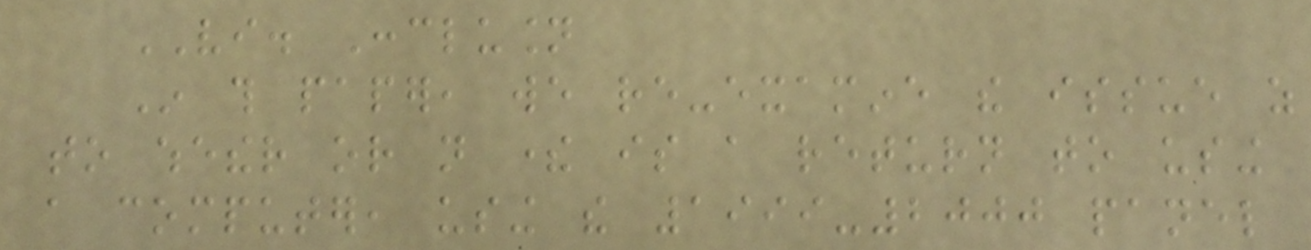VI. Conclusion
In this paper, we re-examine the issue as
to whether or not there is a return to using
a computer, using the 1999-2000 panel
